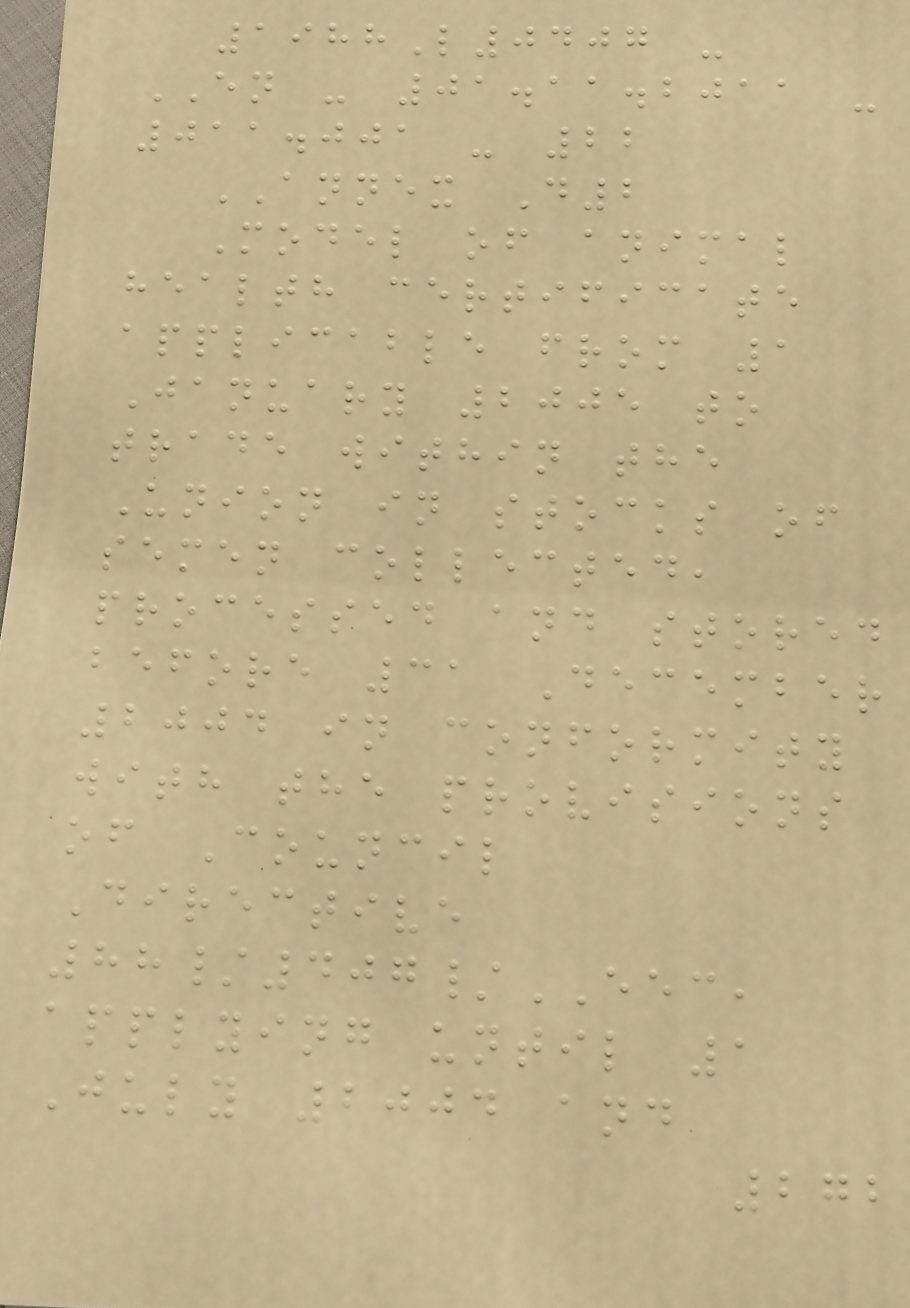1988L0407 -
EN - 01.11.2011 -
011.001 - 22
ANNEX D2
Model of animal
health certificate
applicable from 1
January 2005 to
trade within the
Union in stocks of
semen collected,
processed and stored
before 31 December
2004 in conformity
with the provisions
of Council
Directive
88/407/EEC,
applying until 1
July 2004 and
272
